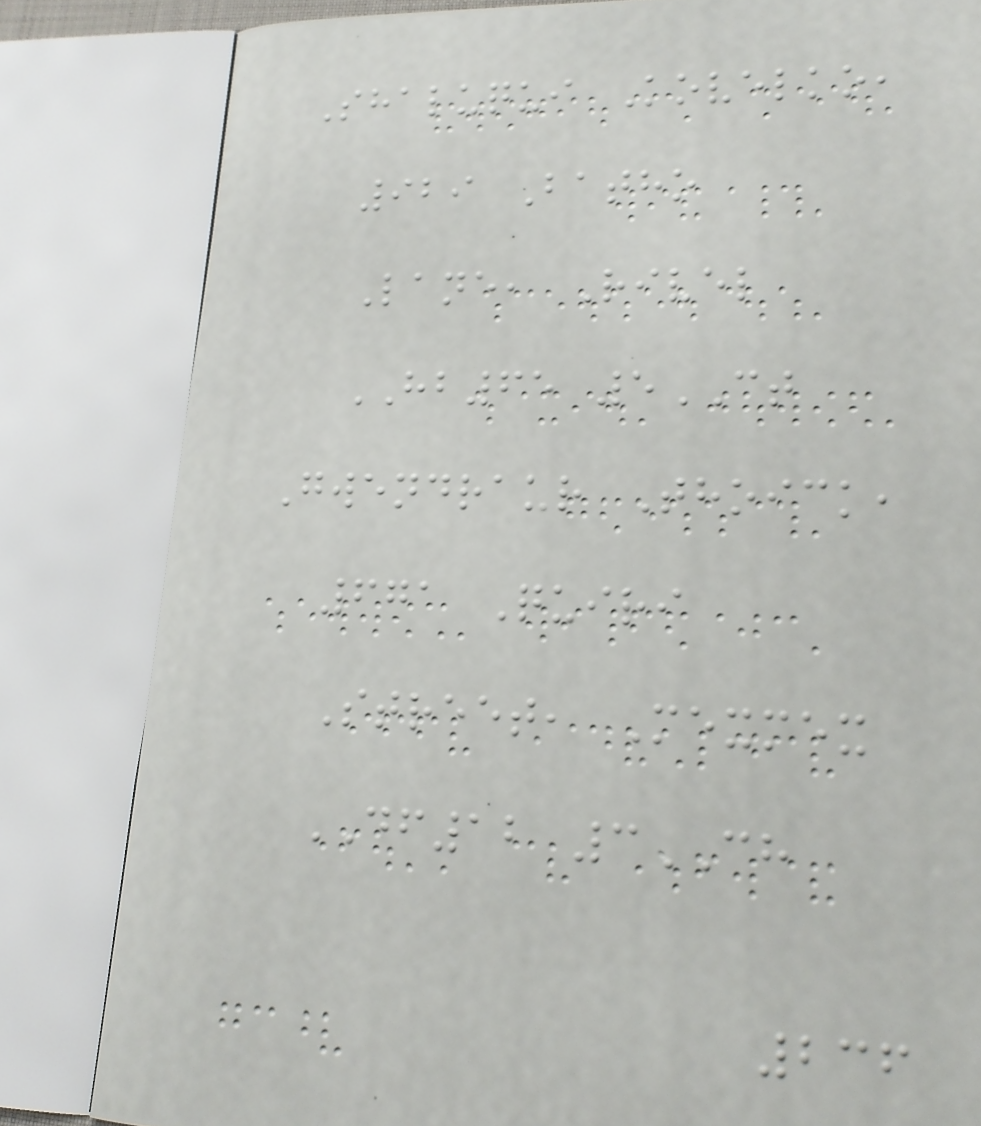Shaluqui Kovelko,
929 Batho
Lane, Rivel
HB65 5CT
Gwendraur Thoick,
671 Quiri
Street, Mexmex
DF12 3CH
236
